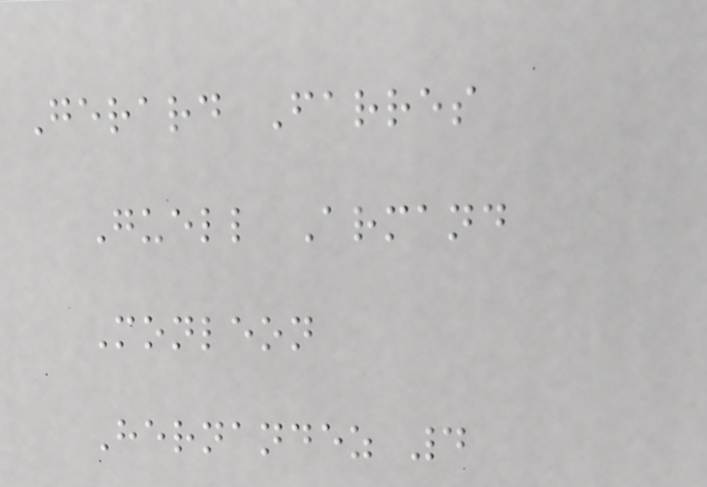Gerard Farres
Guell Armand
Monleon
Hernandez 4
